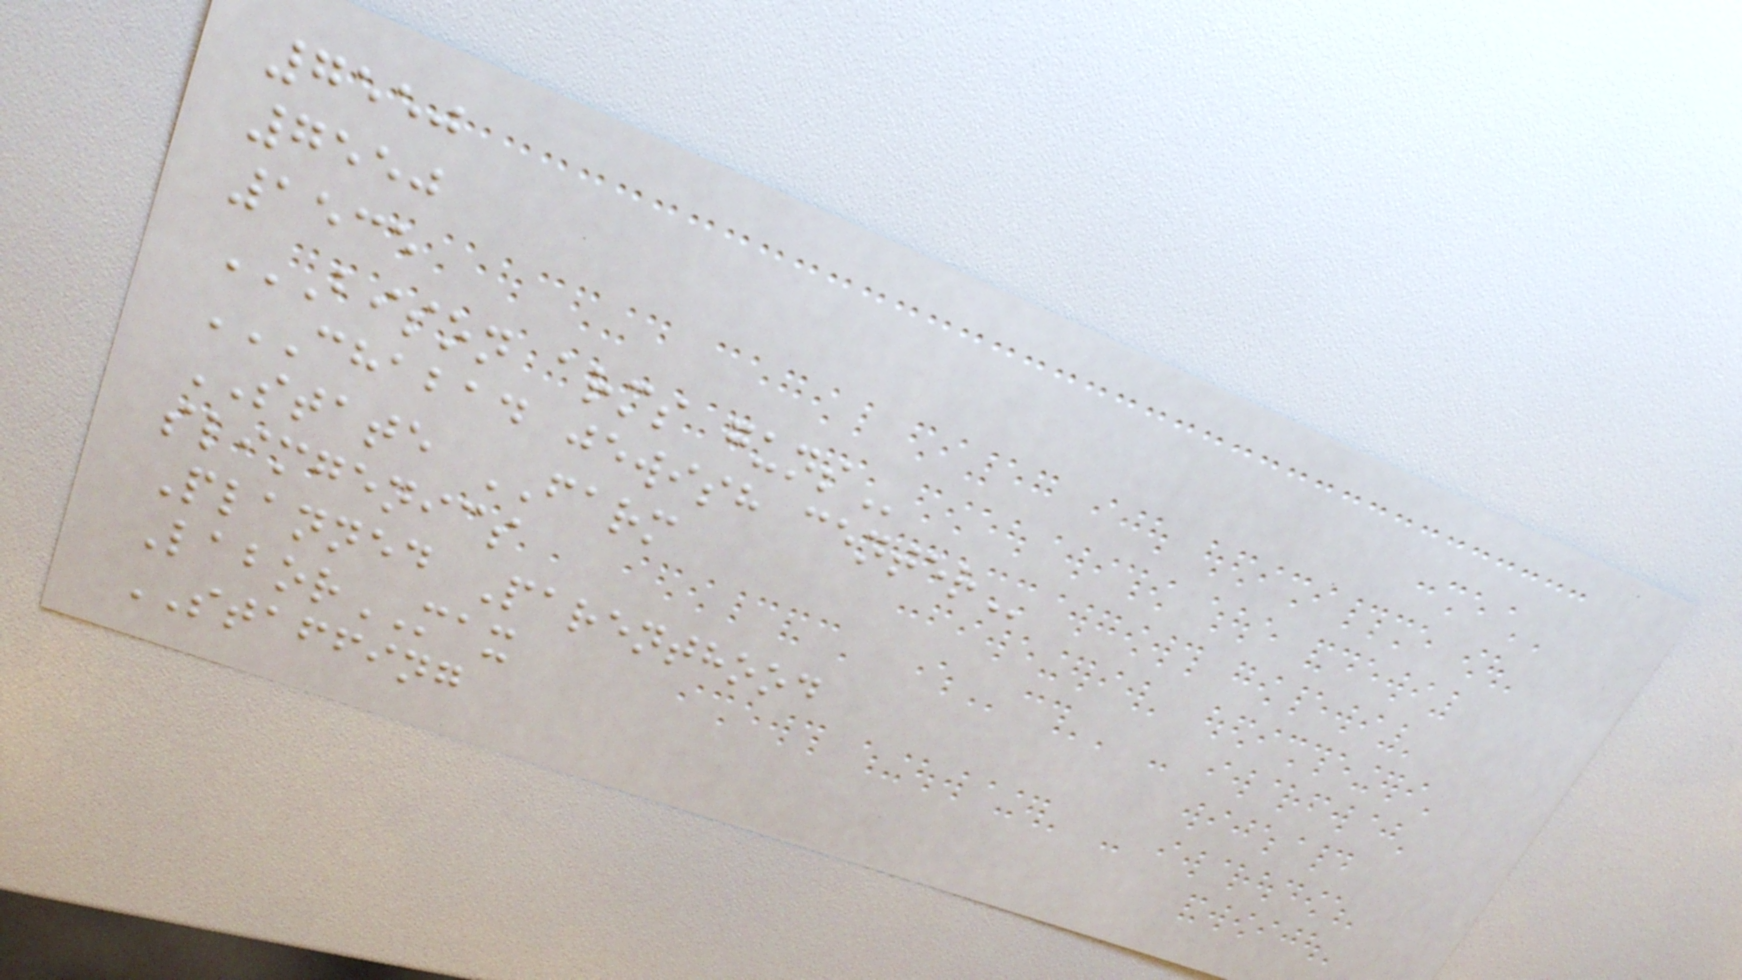7550
7550
1535
BISON ARMS GUNS
CHABAD JEWISH CENTER
STATE FARM
slimgenics
Planned Parenthood
LaborMAX
STAFFING
